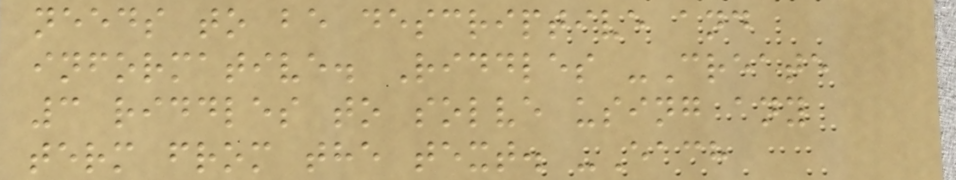needs to be descriptive and
informative. Riddles -Create
3 riddles to solve using any
term from the text. -Each
